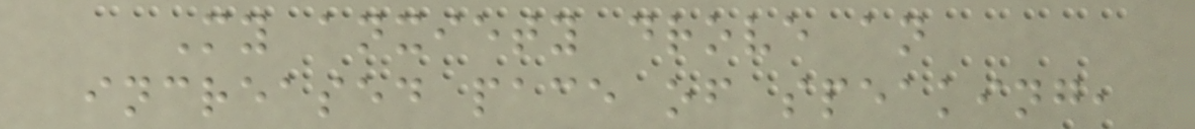My anxiety drove an
increased pace of speaking,
